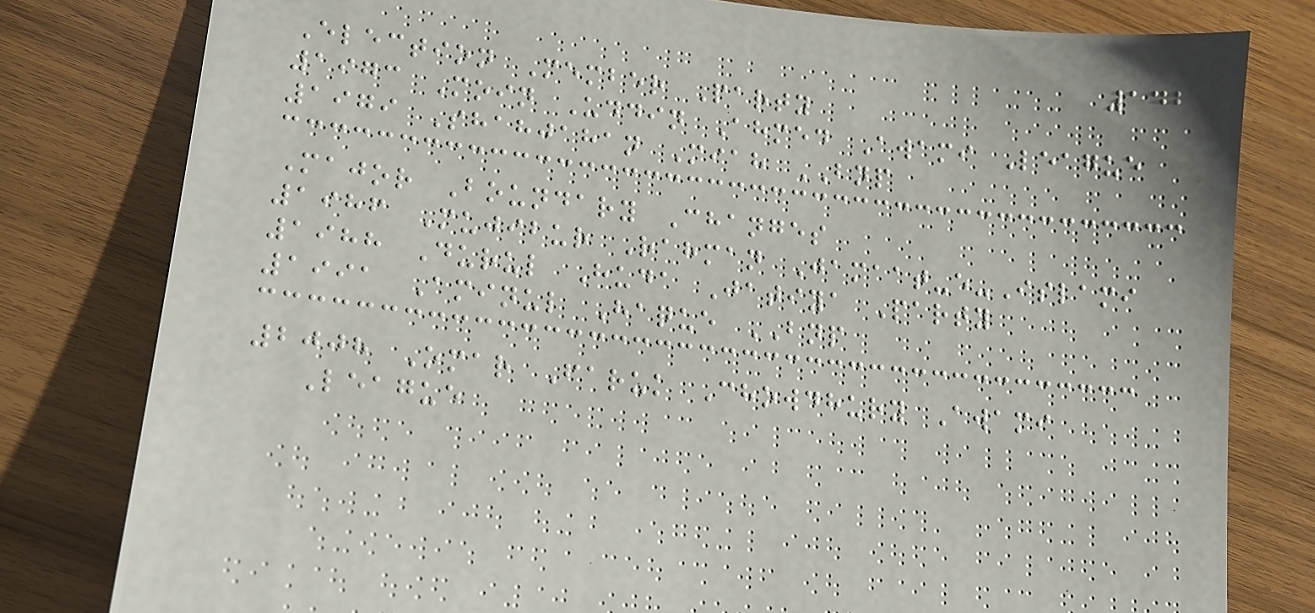142
Election Member Party
1973 Moin Uddin Ahmed Awami League
1979 Shahjahan Miah BNP
Major Boundary Changes
1986 Mujibur Rahman Jamaat-e-Islami
1988 Durul Huda Jatiya Party
1991 Aminul Haque BNP
2008 Omar Faruk Chowdhury Awami
League
